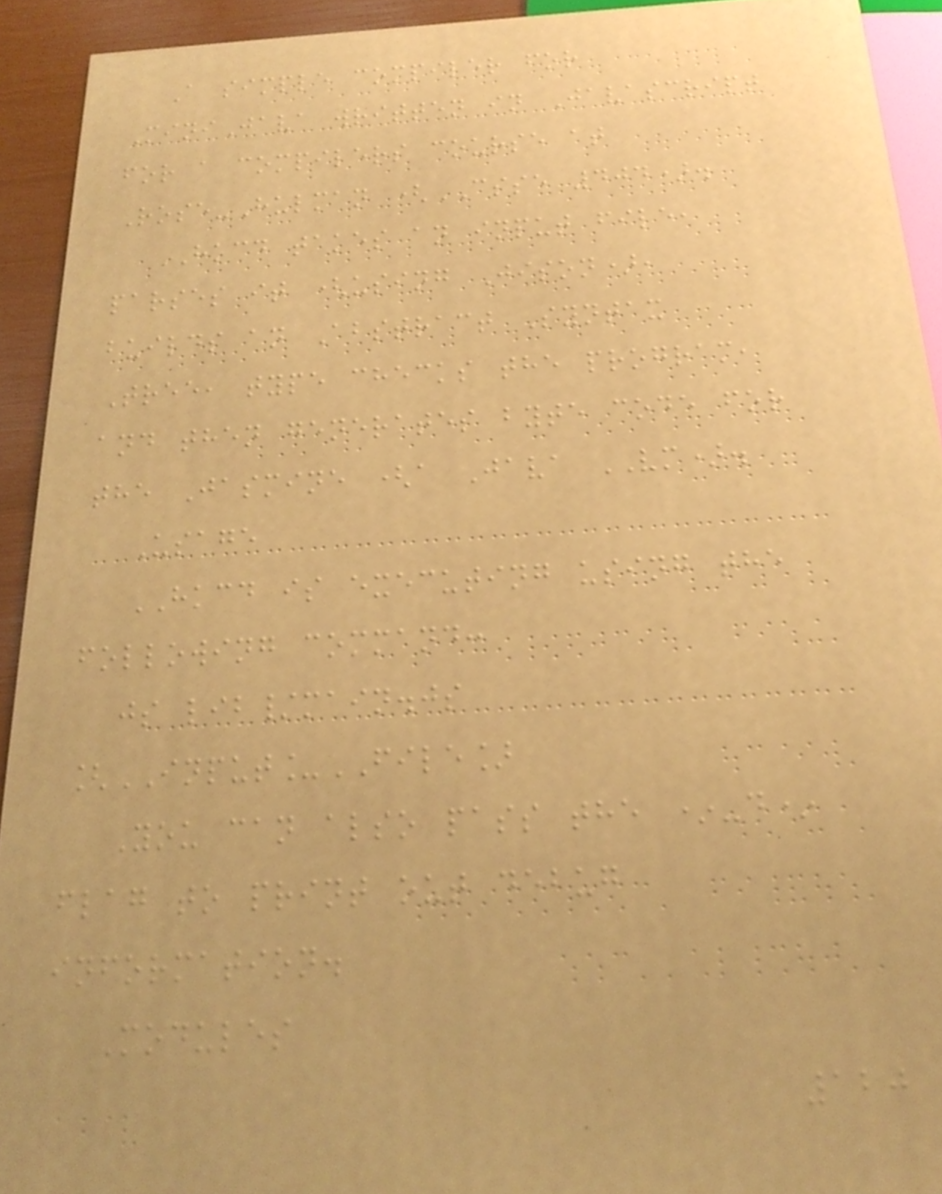A simple compiler for
MiniJava written in Javascript
for a compilers course at
Rose-Hulman (CSSE 404).
HKCD takes an input file,
parses it (using Jison),
builds an Abstract Syntax
Tree, type checks the program,
and then generates byte code for
the Jasmine (a Java VM).
Usage
HKCD is executing using the
following command:
js lib/main.js
[INPUT_FILE]
You can also pass the *-d*
flag to print out debug
information.
Modules
120
